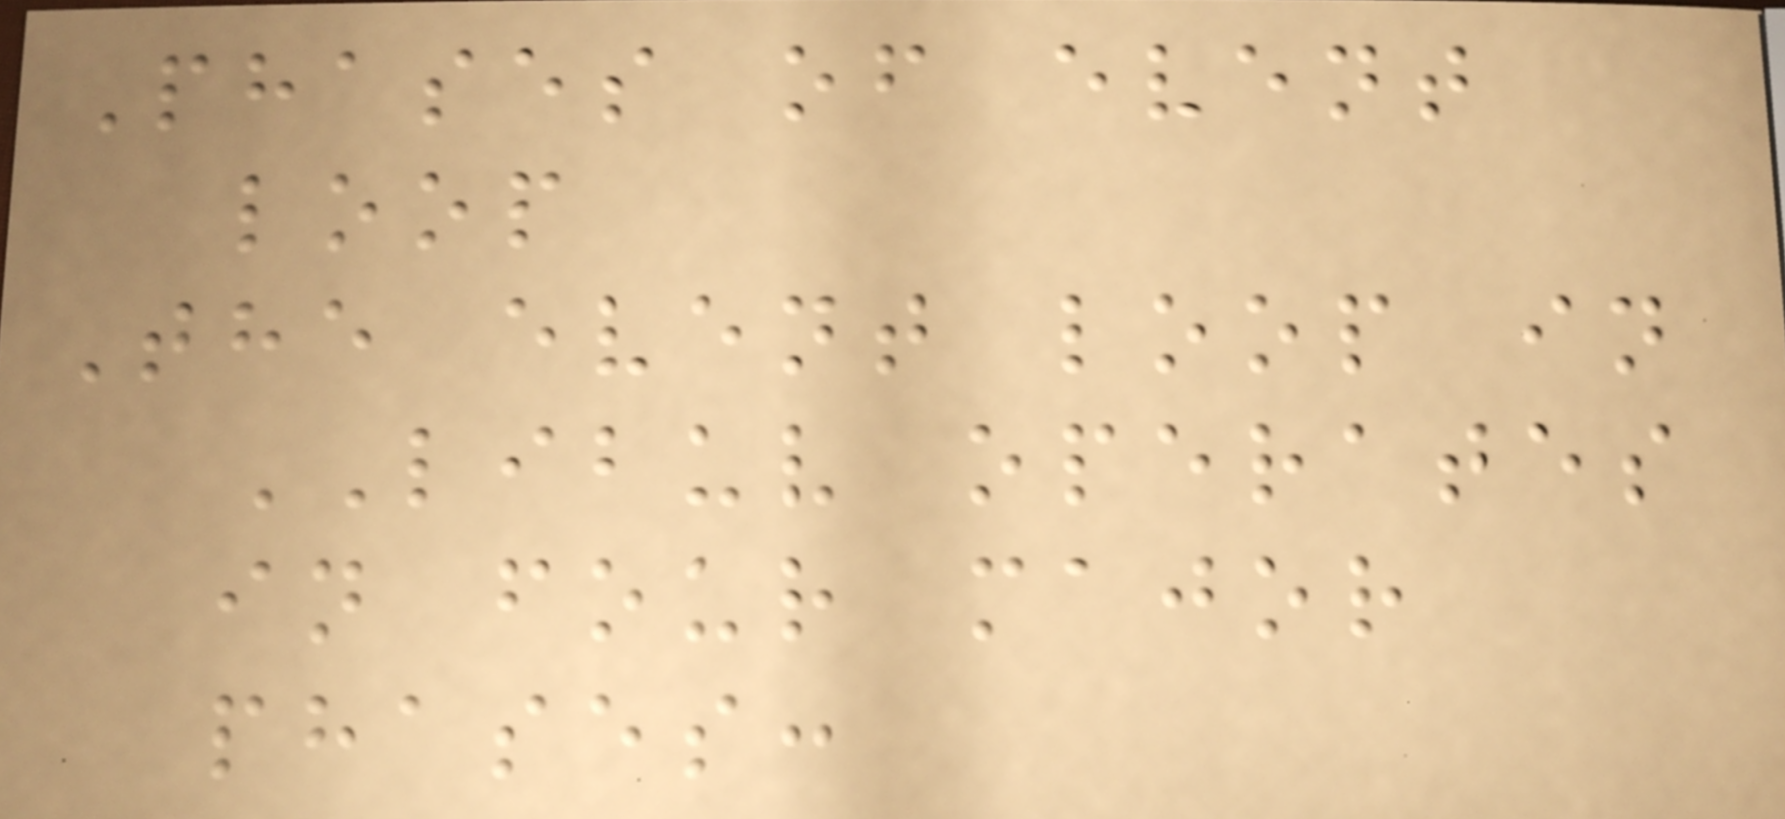Phases of event
loop
The event loop in
LIBUV operates
in four major
phases:
